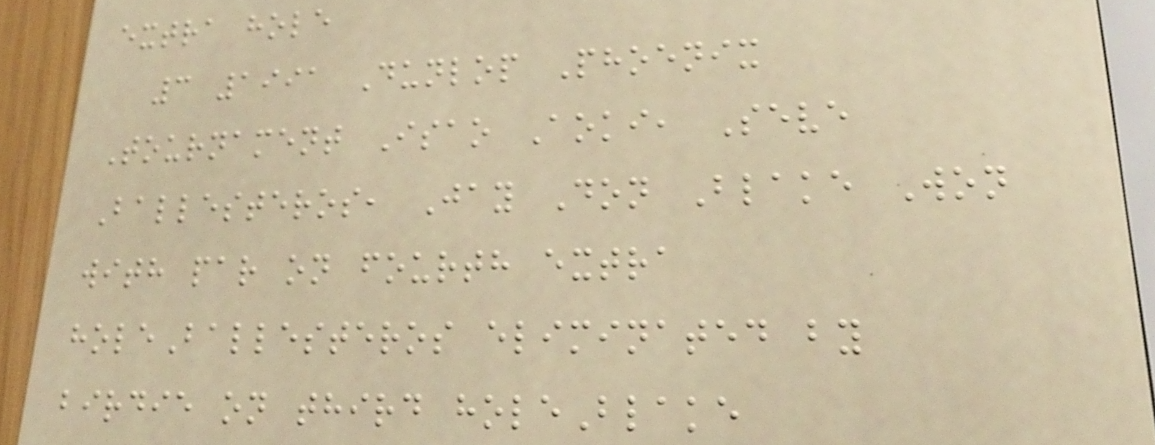extra hole
3 1991 Dunlop Phoenix
Tournament Isao Aoki, Seve
Ballesteros, Jay Don Blake Won
with par on fourth extra
holeBallesteros eliminated by
birdie on third holeBlake
